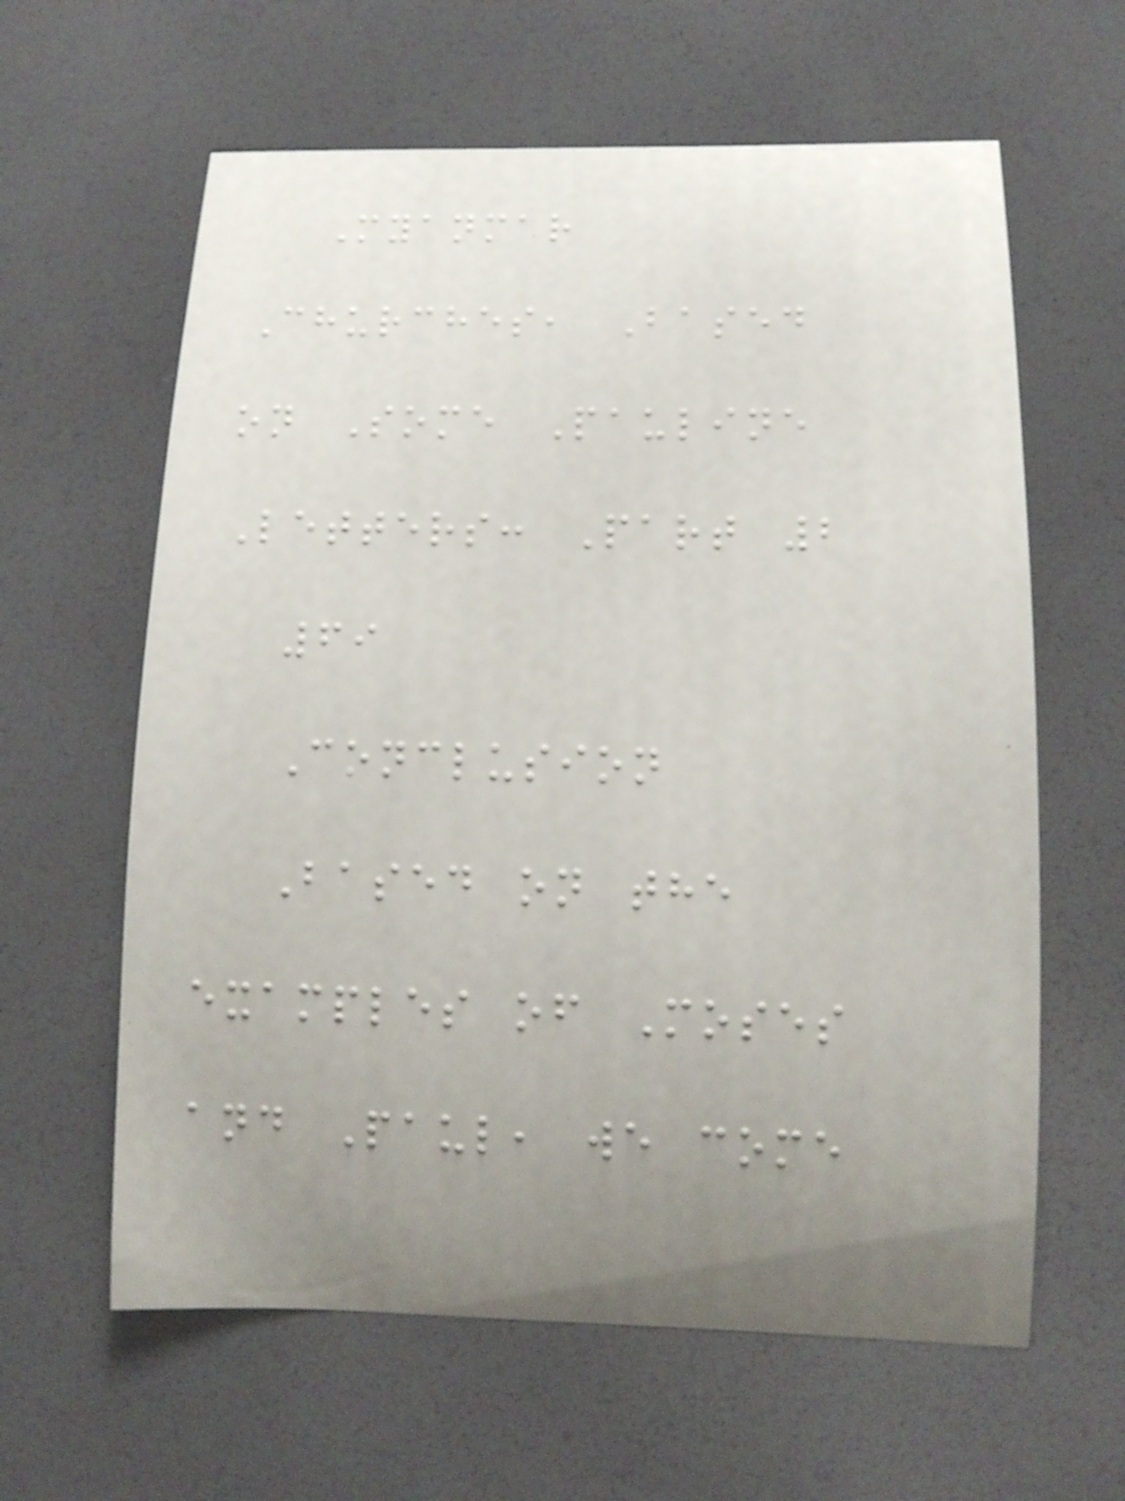Myanmar
Churches, Based
on Some Pauline
Letters: Part 2
69
Conclusion
Based on the
examples of Moses
and Paul, we come
